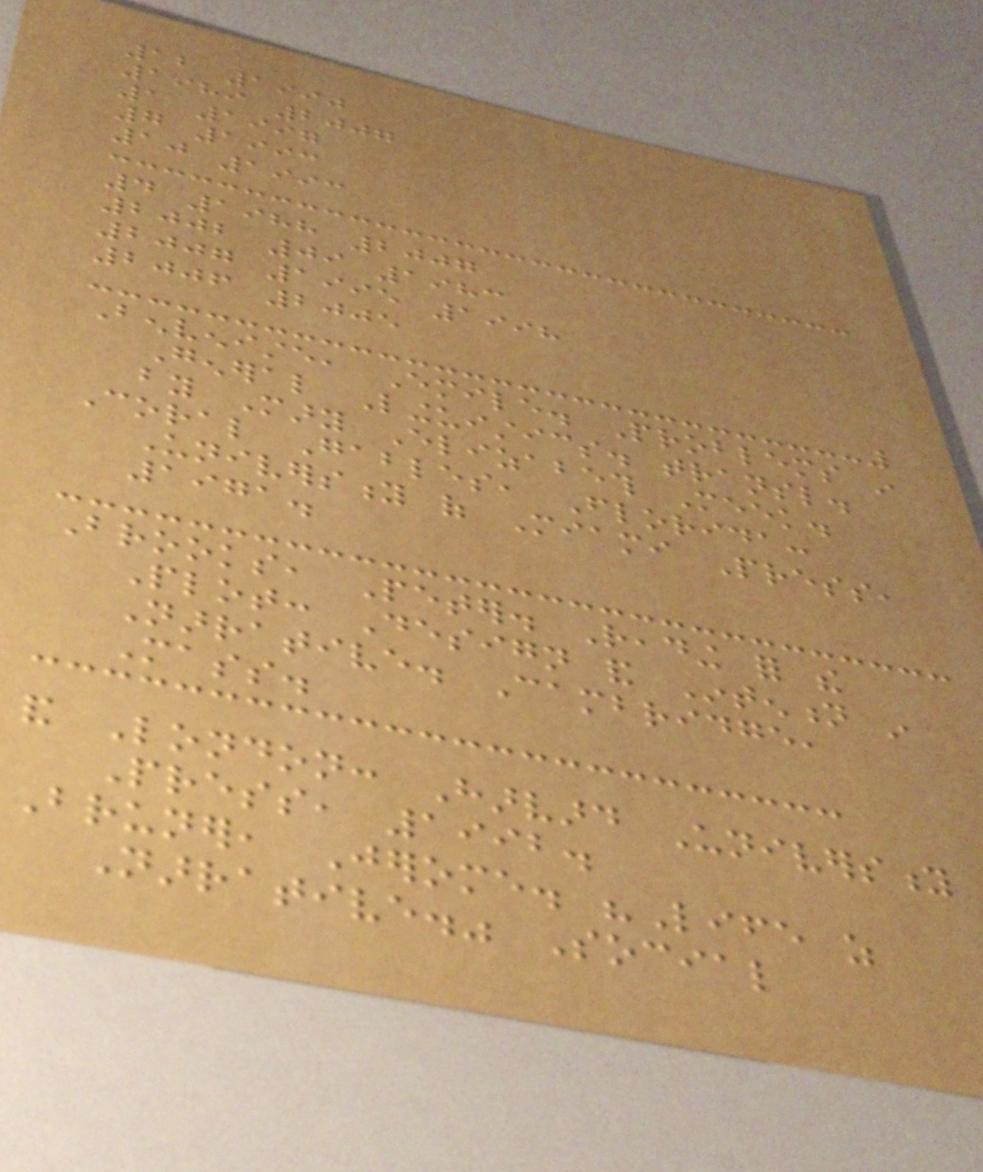12 1990
1989 2007
1 1997
7 1993
10 1993
4 1988 2007
2002 09 1983
2007 1995 1998
2006 2005
Benveniste, Emile. Problems in
General Linguistics. transl.
by Mary Elizabeth Meek.
Coral Gables, Florida:
University of Miami Press,
1971.
Brooks, Peter. Reading for the
Plot: Design and Intention in
Narrative. Cambridge,
Mass.
and London: Harvard University
Press, 1992.
Bruner, Jerome. "Life as
Narrative." Social
